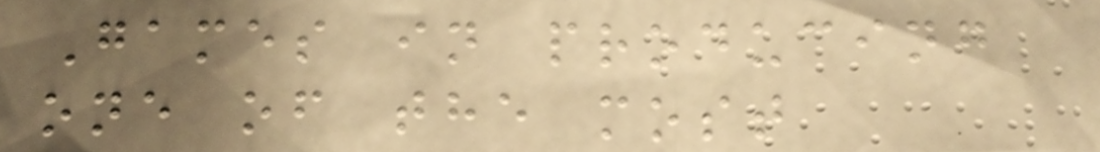Games in producing
one of the most
